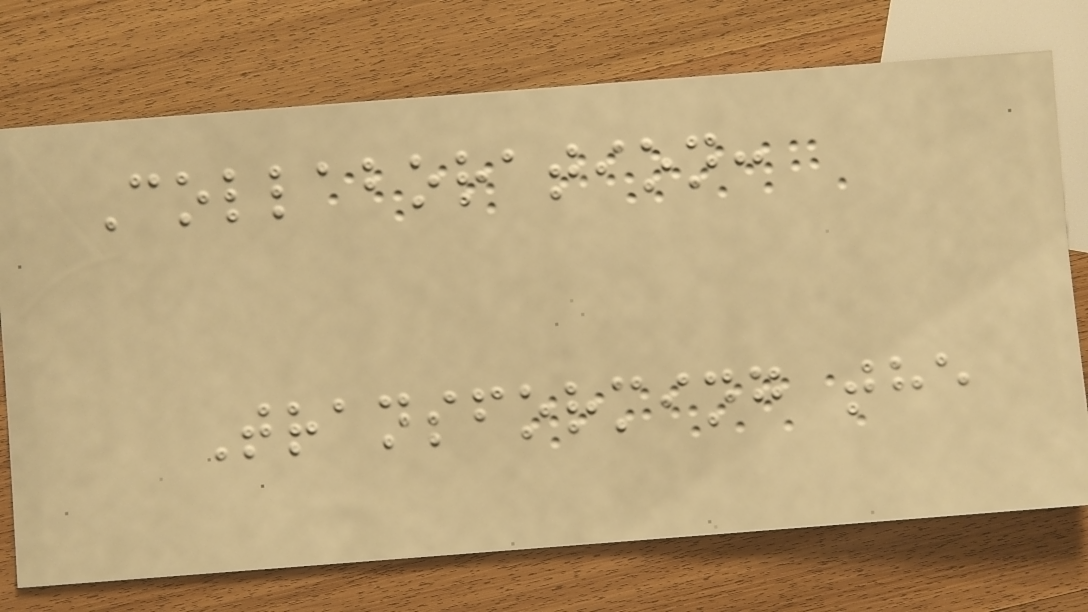Collaboration:
Transforming the
